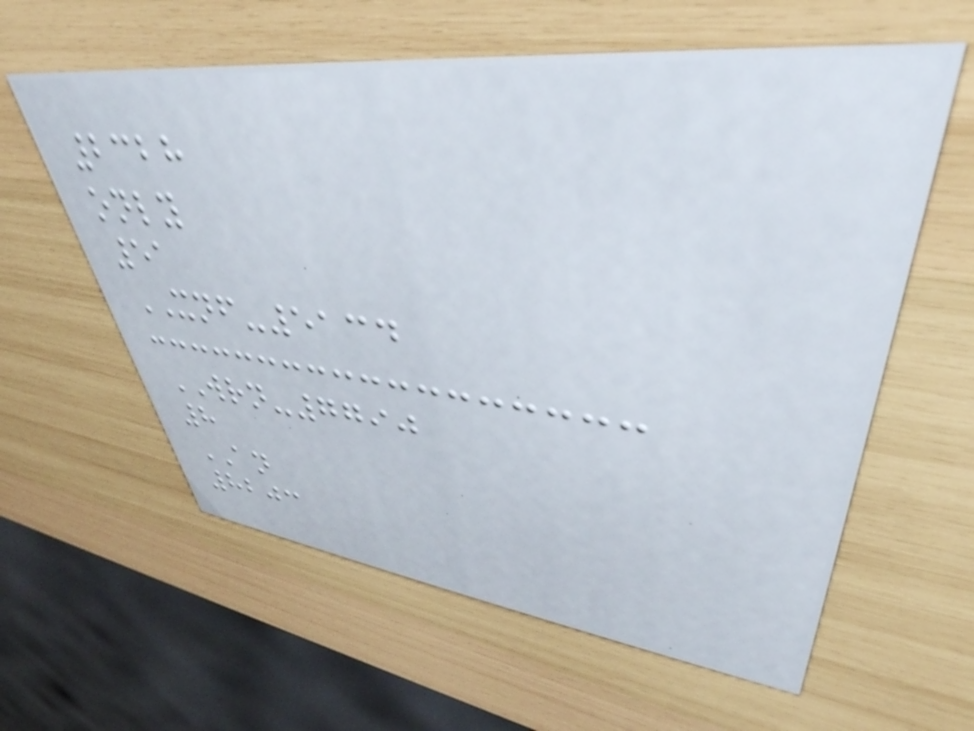2328
only
51
XNF-5134
WRN-7790
8
AN
8203
